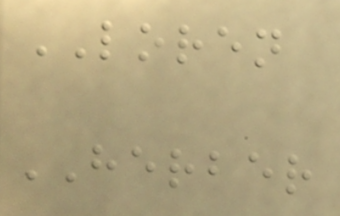LOREN
HERBER
